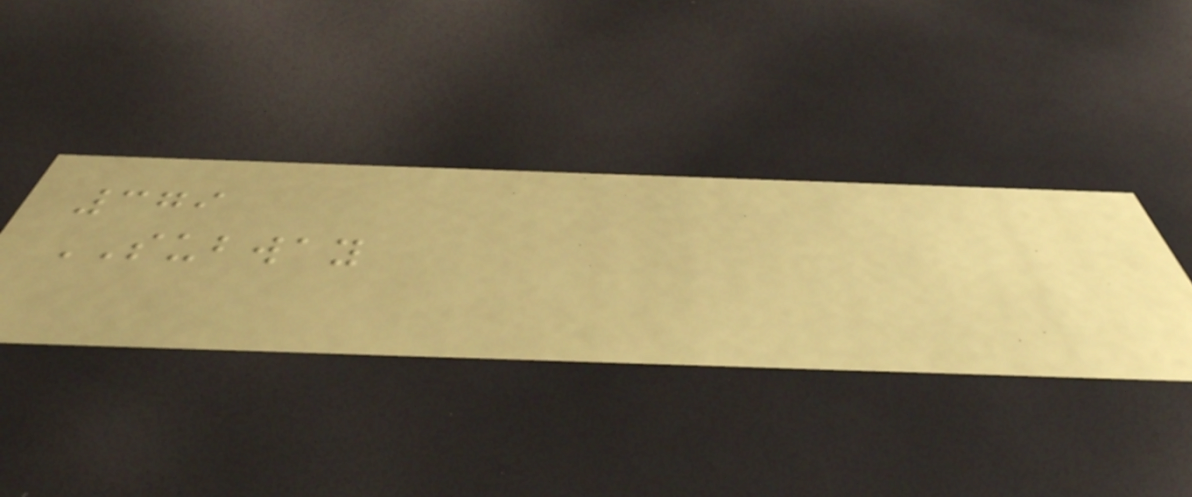379
SUBWAY
